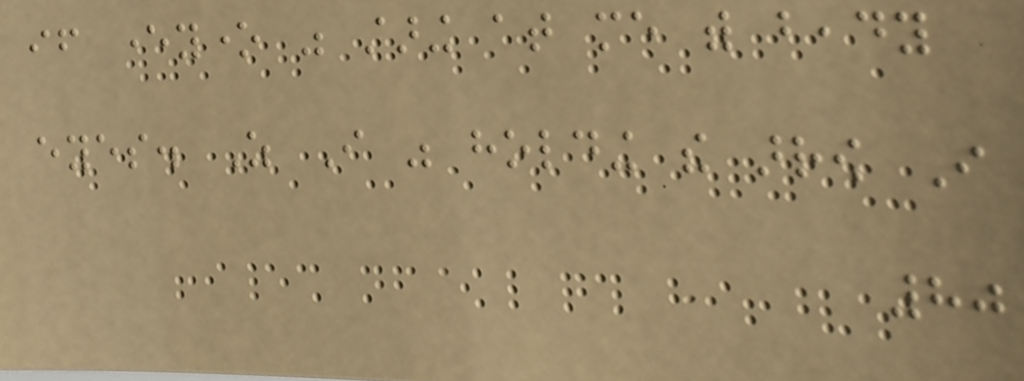if everyone was staring at me with beady
eyes. As I was holding the arrow I
80
